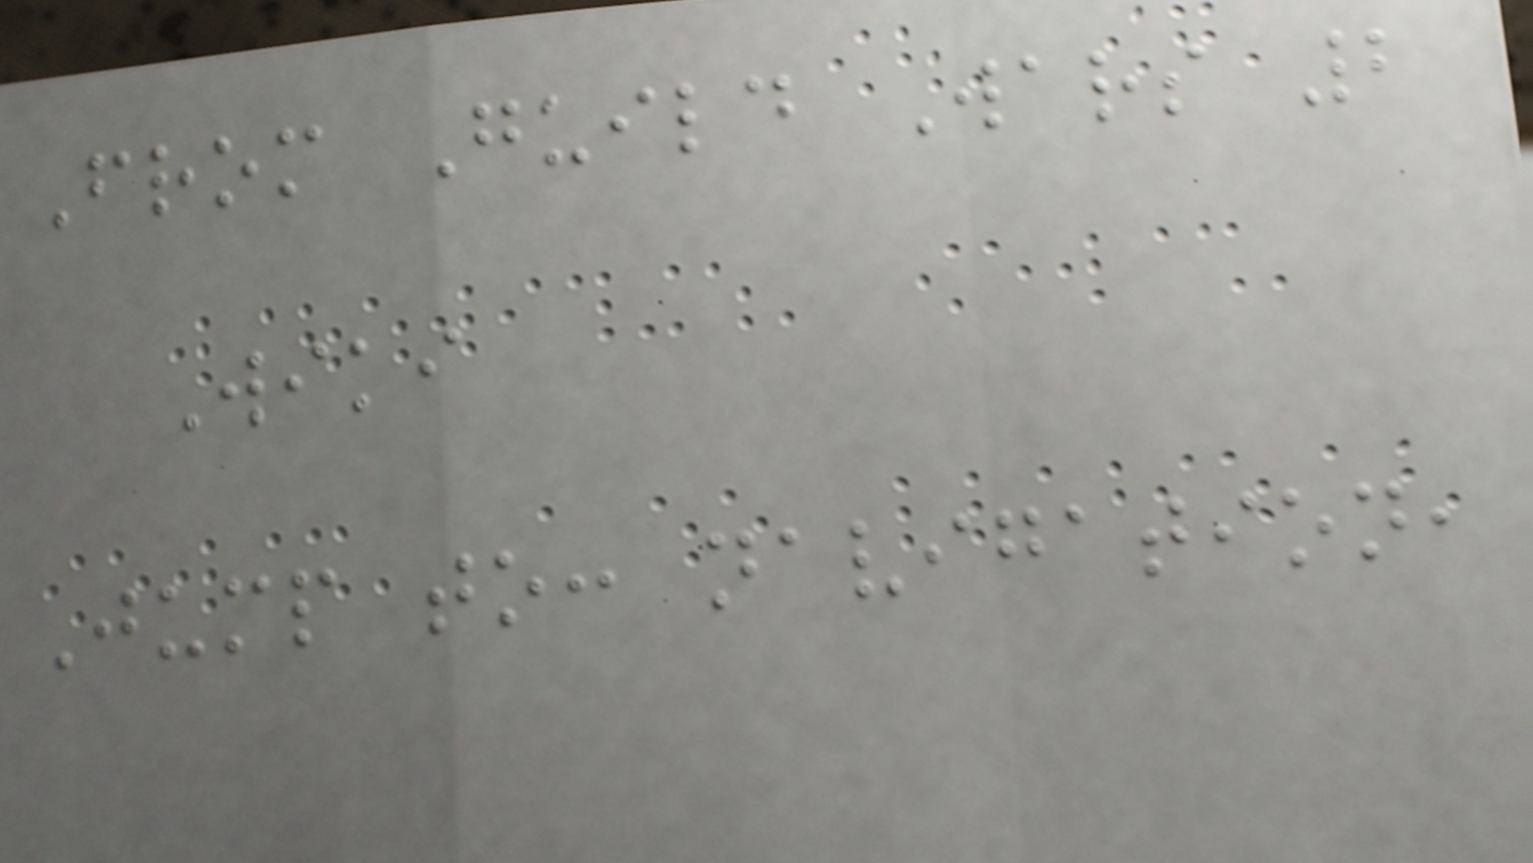From Guild Wars 2
Wiki
Jump to: navigation,
